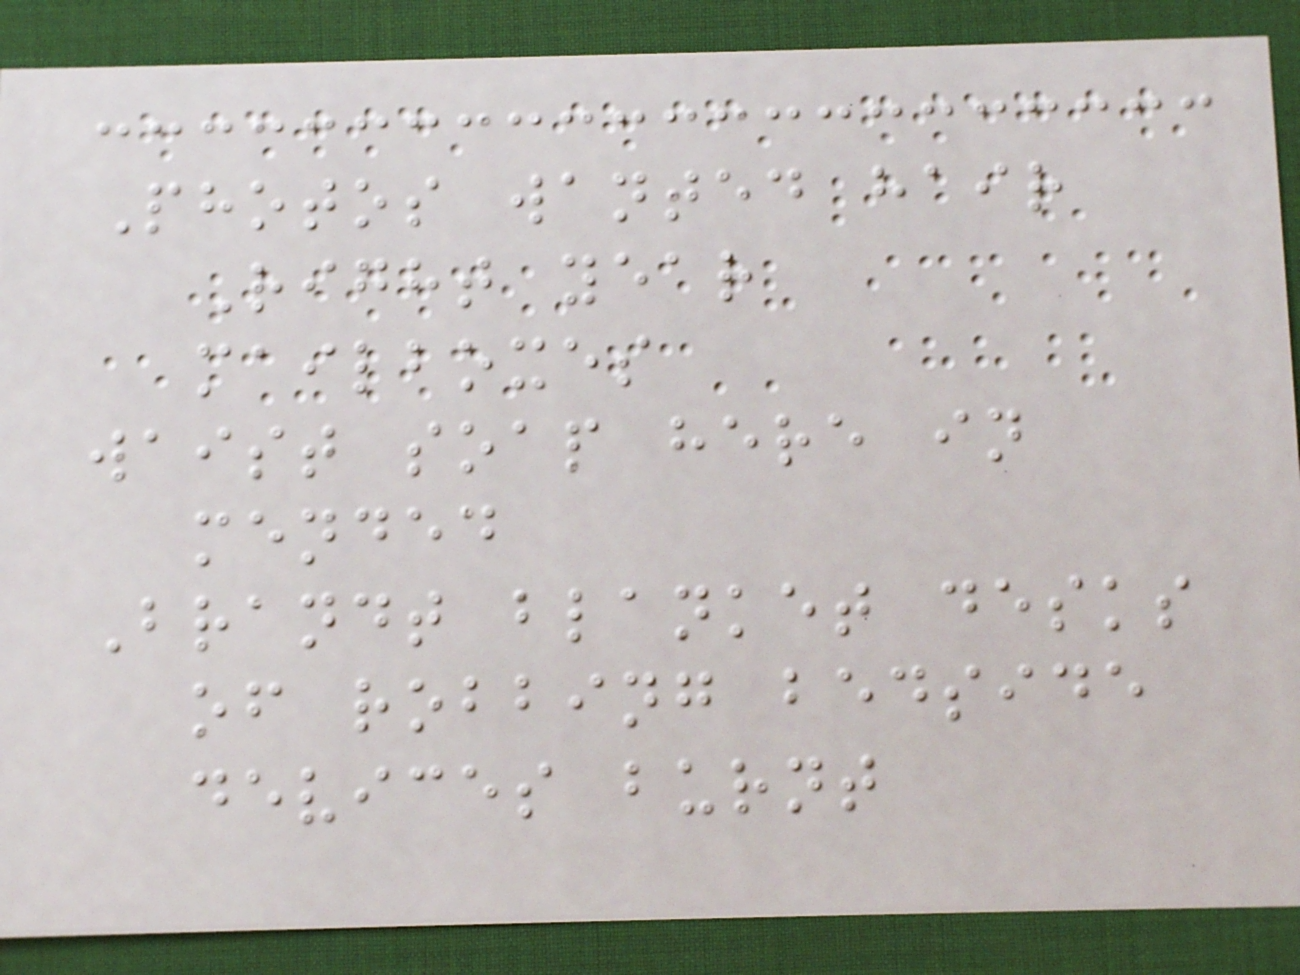Photos wanted hair
Right year
mailboxes
waist soap here in
mended
Brandt blanket desks
of robbing bedside
devices burnt
